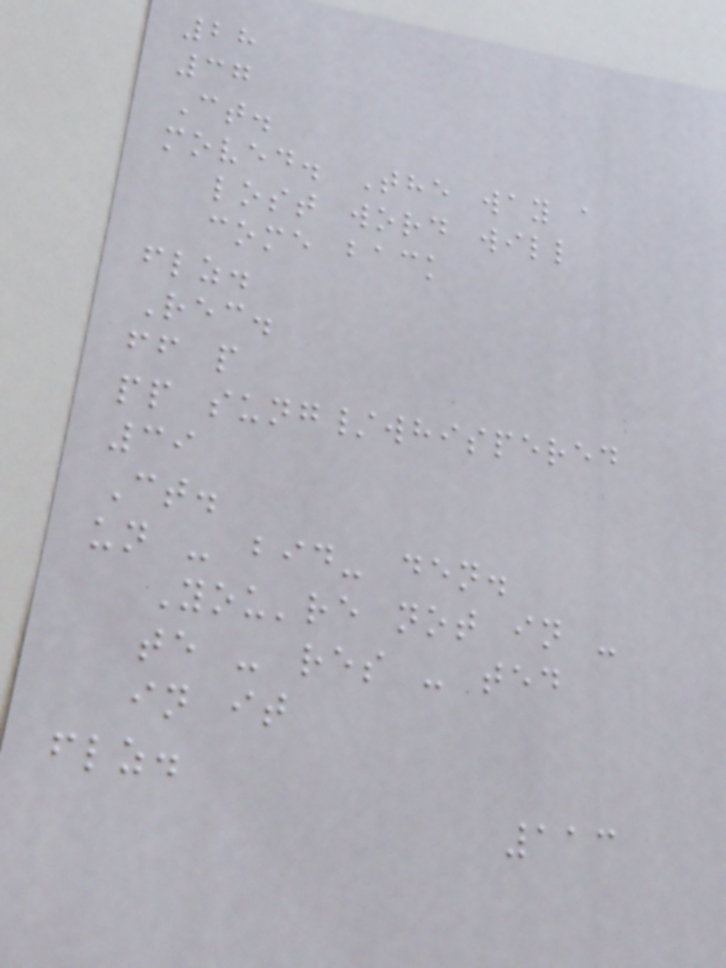28
37
Ct.
moved. The way a
lost word will
come back
flz.
Rec.
ff p
pp sung/whispered
39
Ct.
un - bid- den.
You're not in -
te - res - ted
in it
flz.
113
